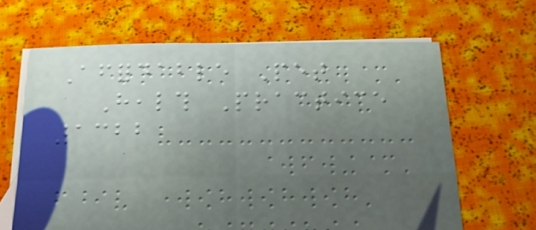Affordable Pet
Health Practice
1322
